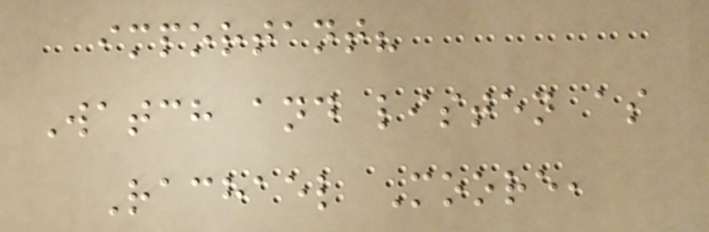important?
Watch and listen as
Rachael Moore,
